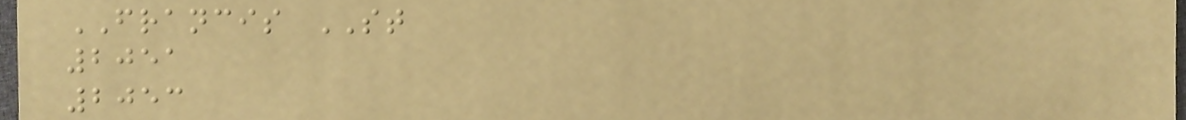FRANCIS ST
2051
2053
